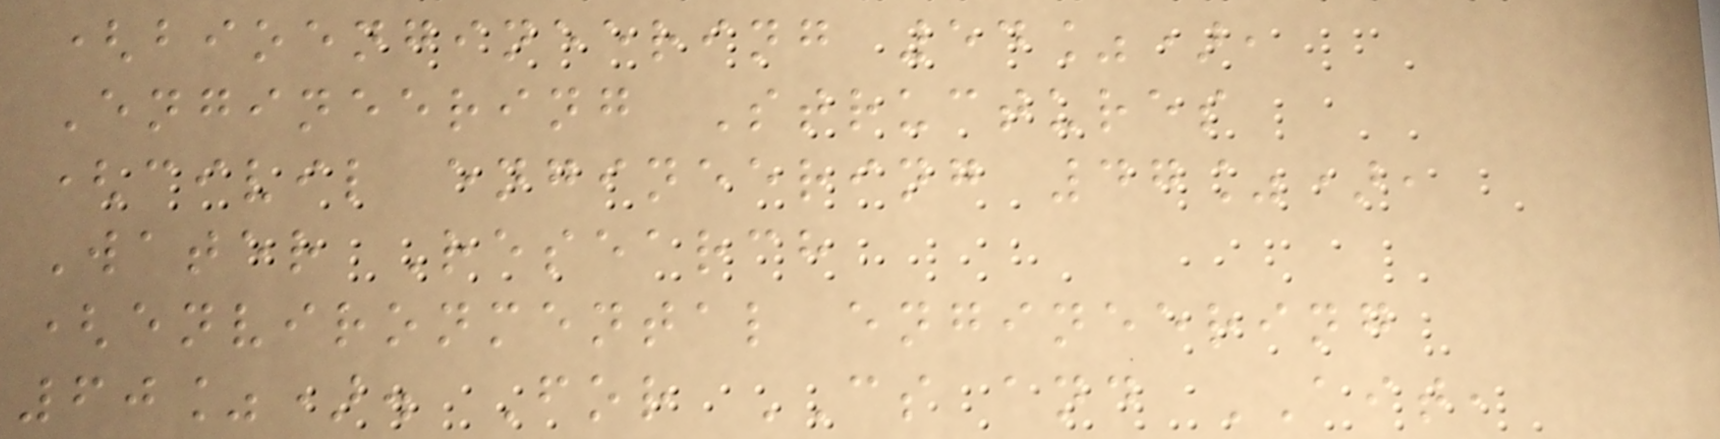(bioengineering 54%),
Engineering Structures
(civil engineering 47%),
Water Research
(environmental engineering
60%). For CS and AIT,
